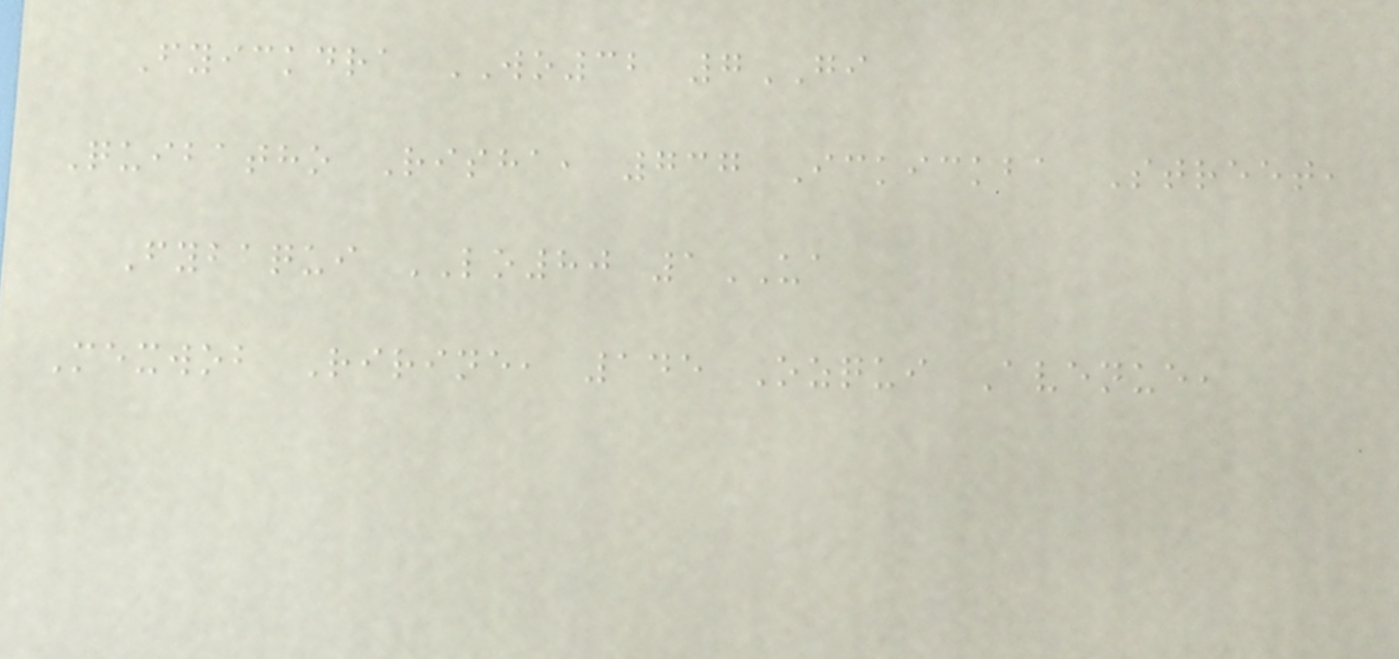Fyickdra WO32 7GI
Quibatho Risha, 737 Ickickba Street,
Fybaqui LO80 1UA
Mexwob Ririne, 145 Ozqui Avenue,
